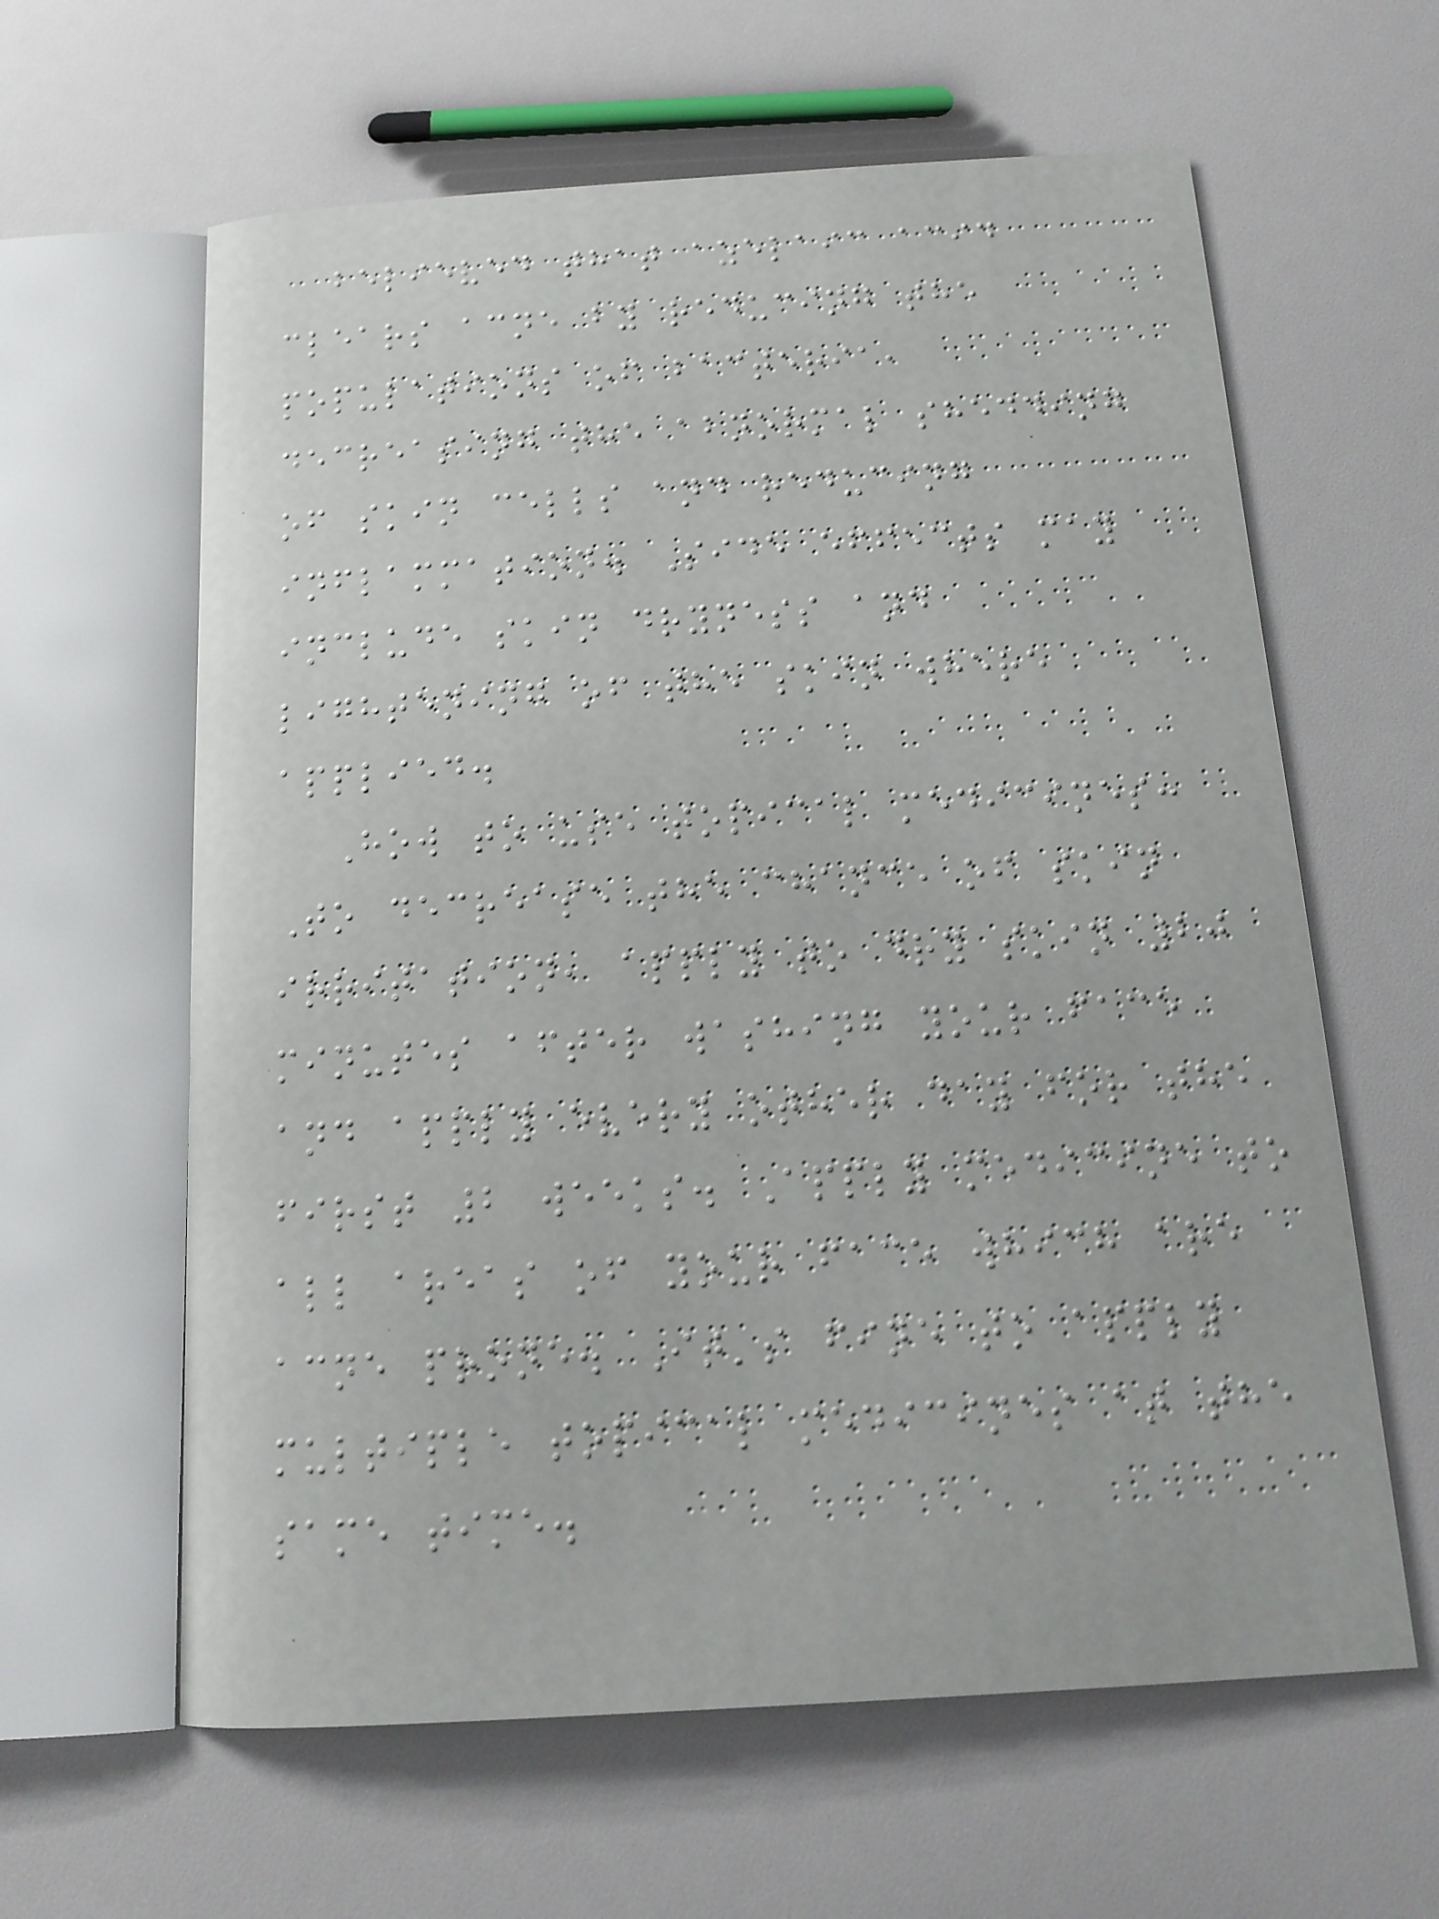believed that azelaic acid
clears acne by reducing the
populations of bacteria,
decreasing the abnormal shedding
of skin cells and reducing
inflammation. Side effects may
include skin dryness and
lightening of the skin where
applied.
How to use topical medicines:
To decrease the chance of skin
irritation, apply to dry skin 20
minutes after washing your face
and apply every other day for the
first 2 weeks. Apply medicine to
all areas of your face which are
acne prone. It's fine to apply
multiple topical medicines at the
same time.
